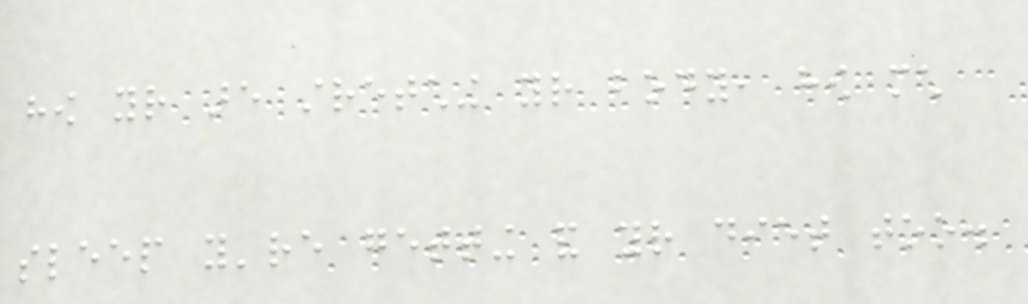how your are stretching your body, how much
sleep you're getting and your diet too.
